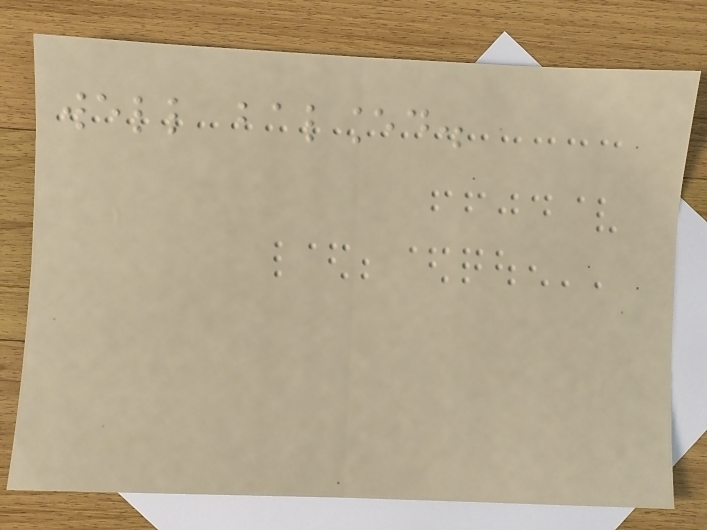well balanced.
